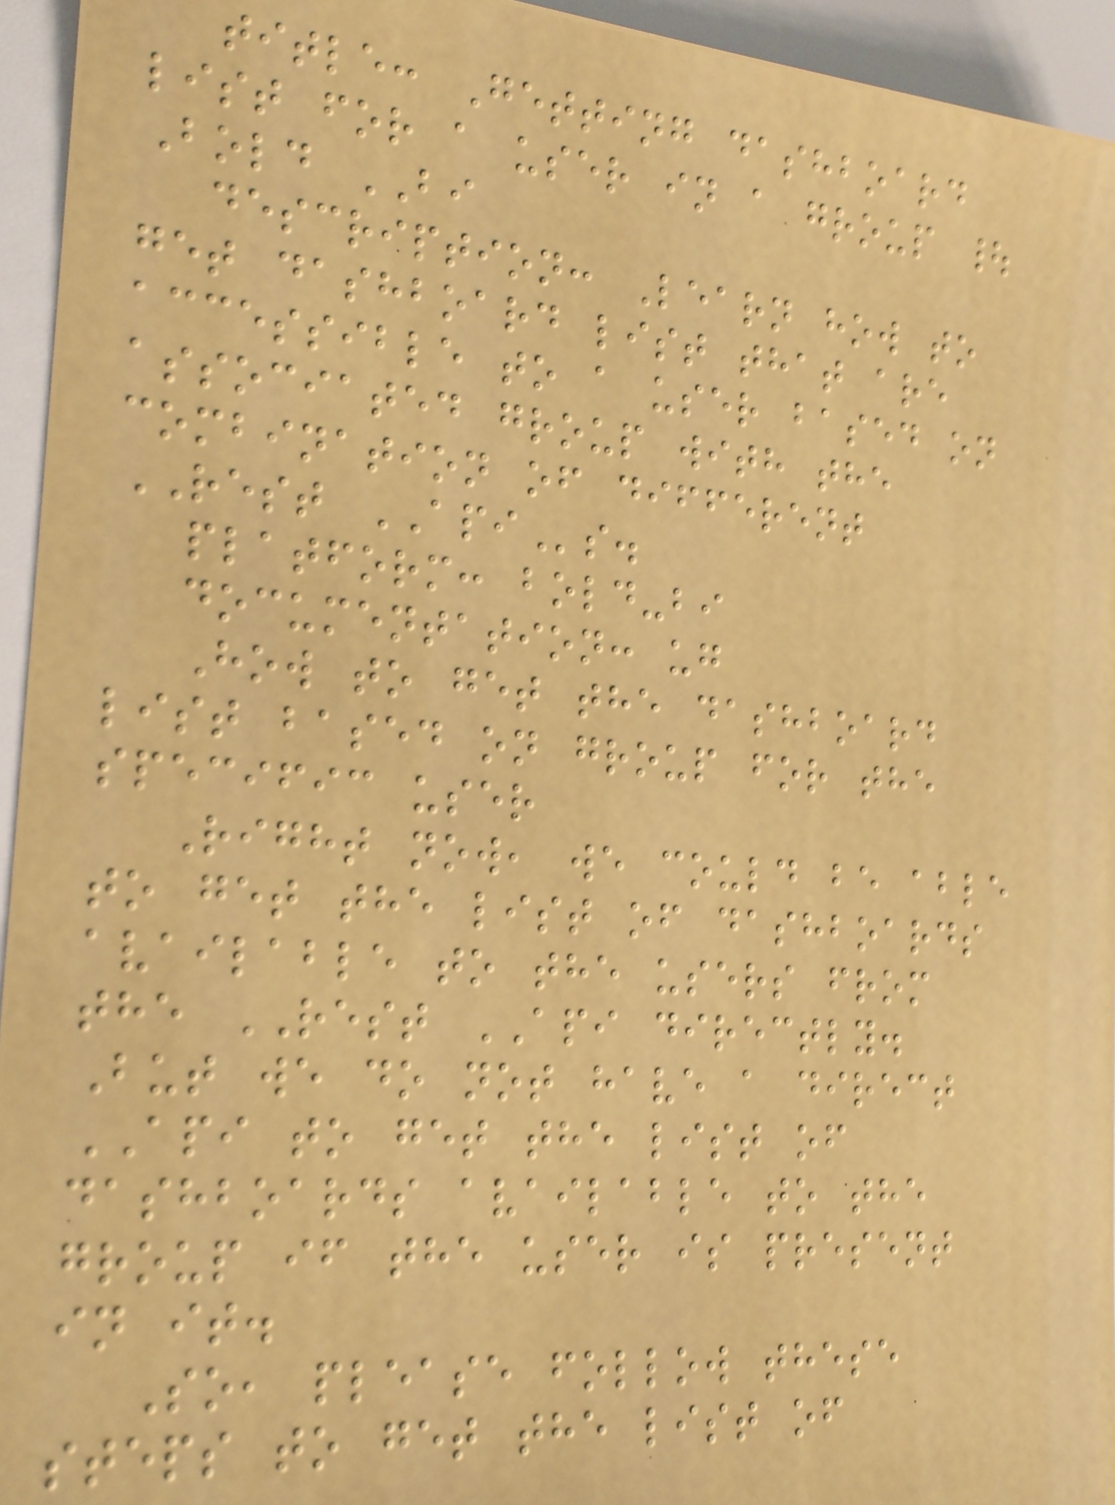title: Getting dashboard
list for a user in a group |
Bold BI
description: Learn how to
get dashboard list that are
accessible to a user based on
associated group with the
combination of different
REST APIs.
platform: bold-bi
documentation: ug
How to get the dashboard
list based on group for the
specific user
Right now, we could be able
to get the list of dashboards
available to the users from
the REST API directly.
But we do not have a direct
API to get the list of
dashboards available to the
group if the user is present
in it.
So, please follow these
steps to get the list of
